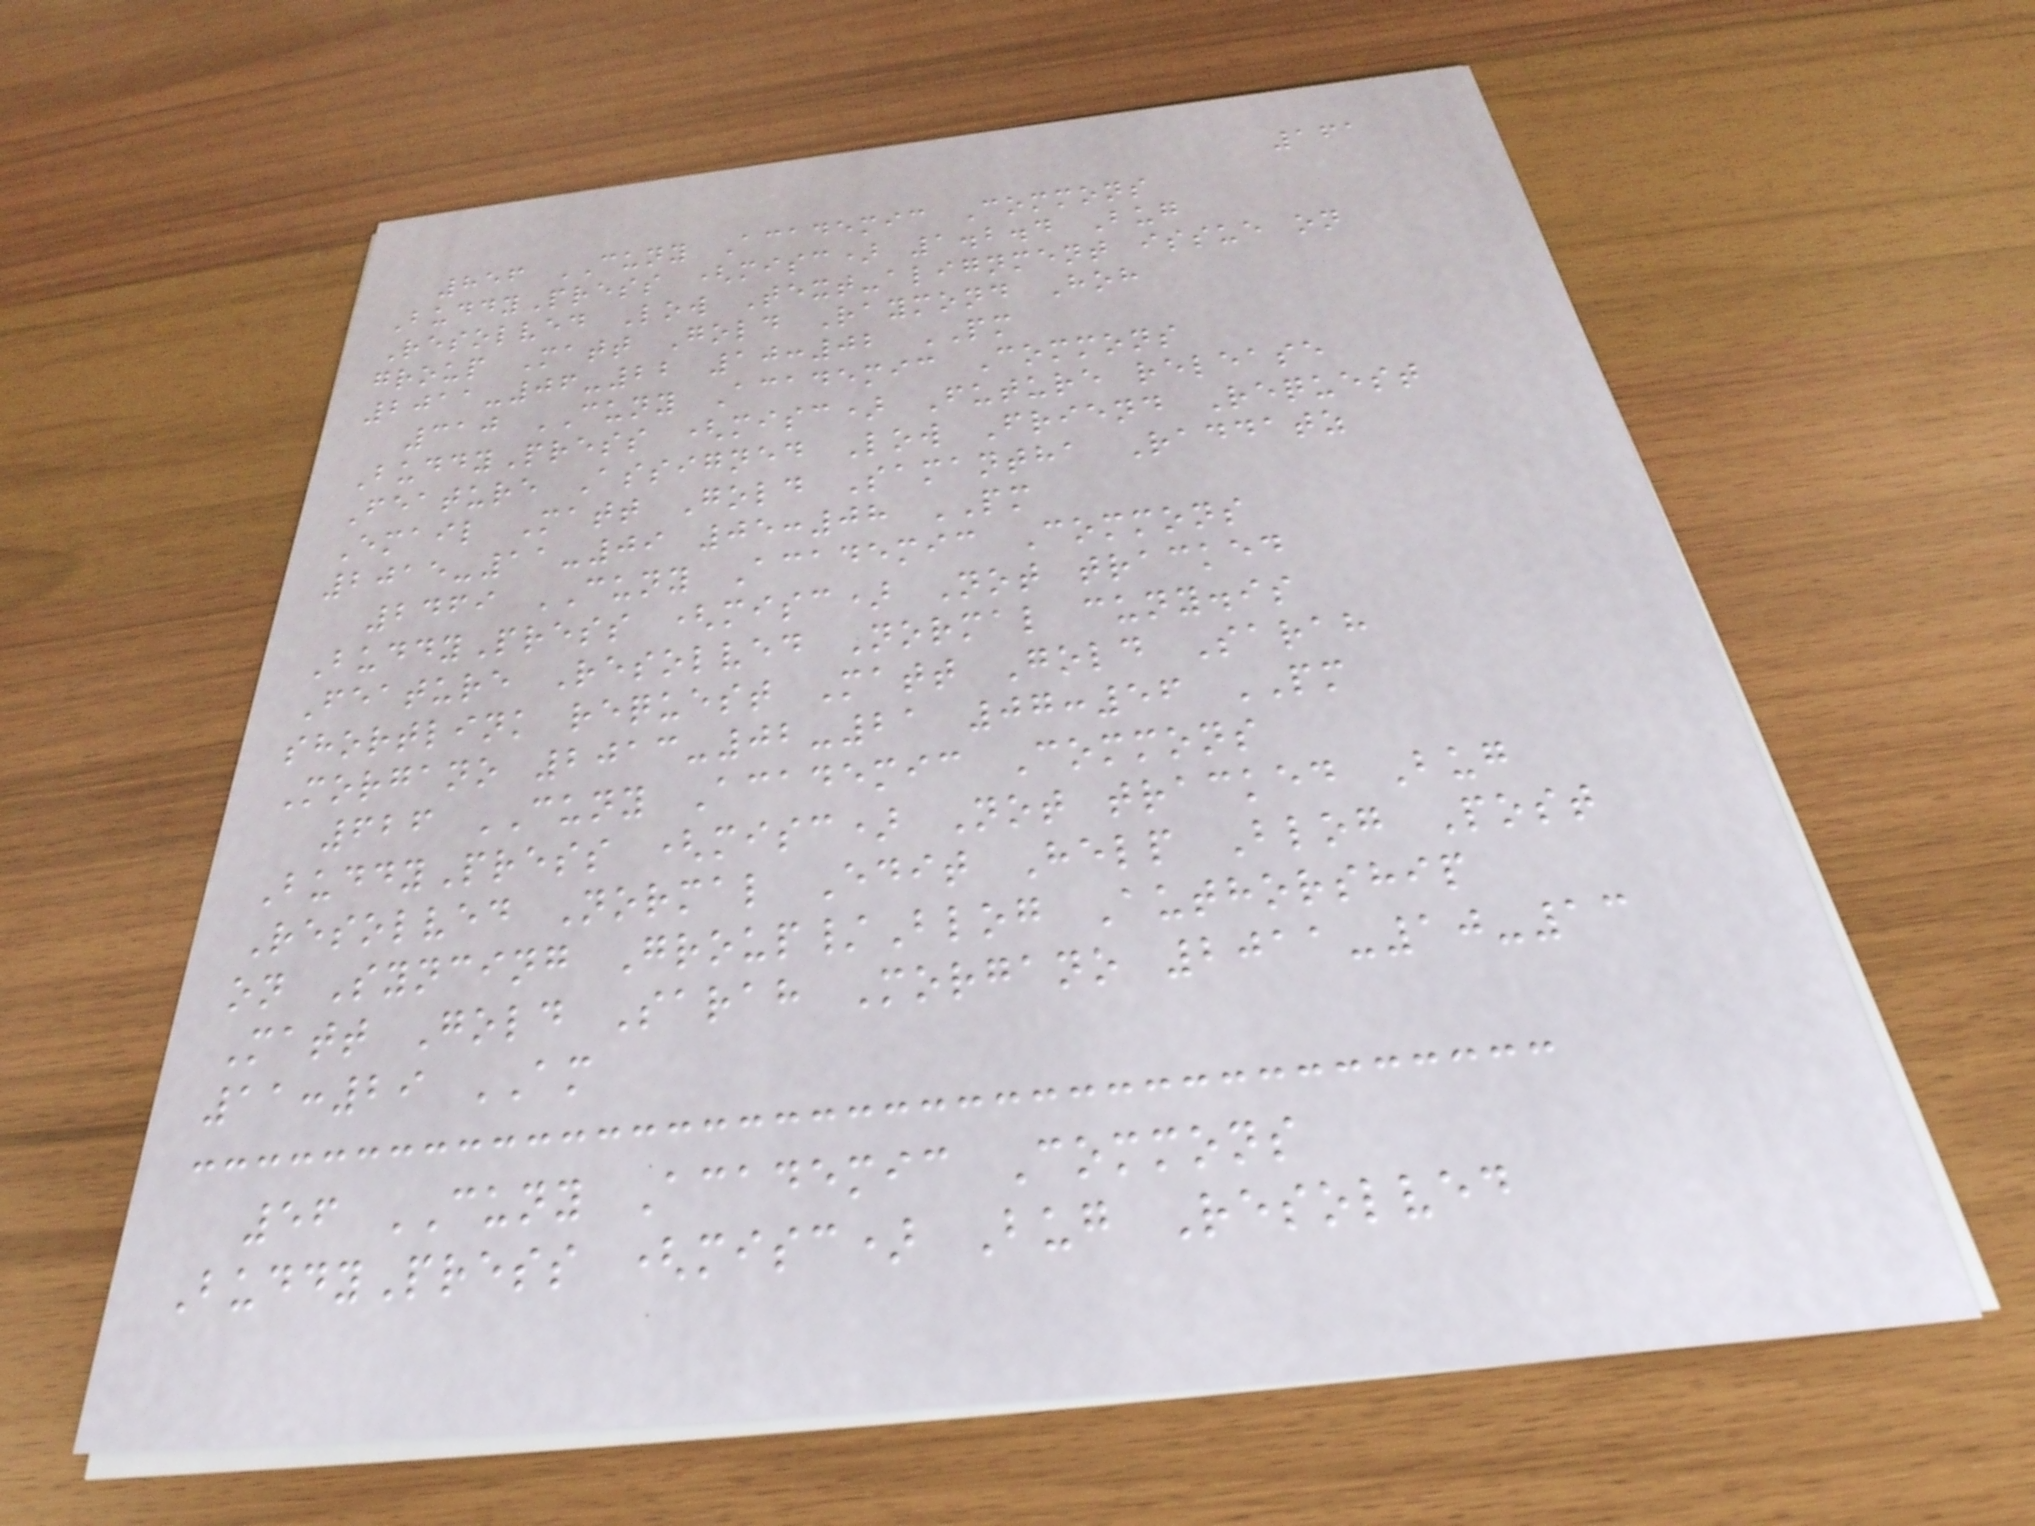161
856 CUNY Academic Commons
BuddyPress (misc) 1.2.4 Bug
Resolved Low Text-alignment issue on
group Matt Gold Raymond Hoh
2011-06-22 10:02 PM
310 CUNY Academic Commons
BuddyPress (misc) Future release
Feature Assigned Low Friend Request
Email Matt Gold Samantha Raddatz
2015-11-09 05:08 PM
2469 CUNY Academic Commons
BuddyPress (misc) Not tracked
Feature Resolved Normal cuny.is
shortlink request Matt Gold Sarah
Morgano 2013-02-21 07:56 PM
626 CUNY Academic Commons
BuddyPress (misc) Not tracked Bug
Resolved Normal Edit Help Blog Post
on Syncing Group/Blog Authorship
Matt Gold Sarah Morgano 2011-10-13
11:29 AM
56 CUNY Academic Commons
BuddyPress (misc) Bug Resolved
